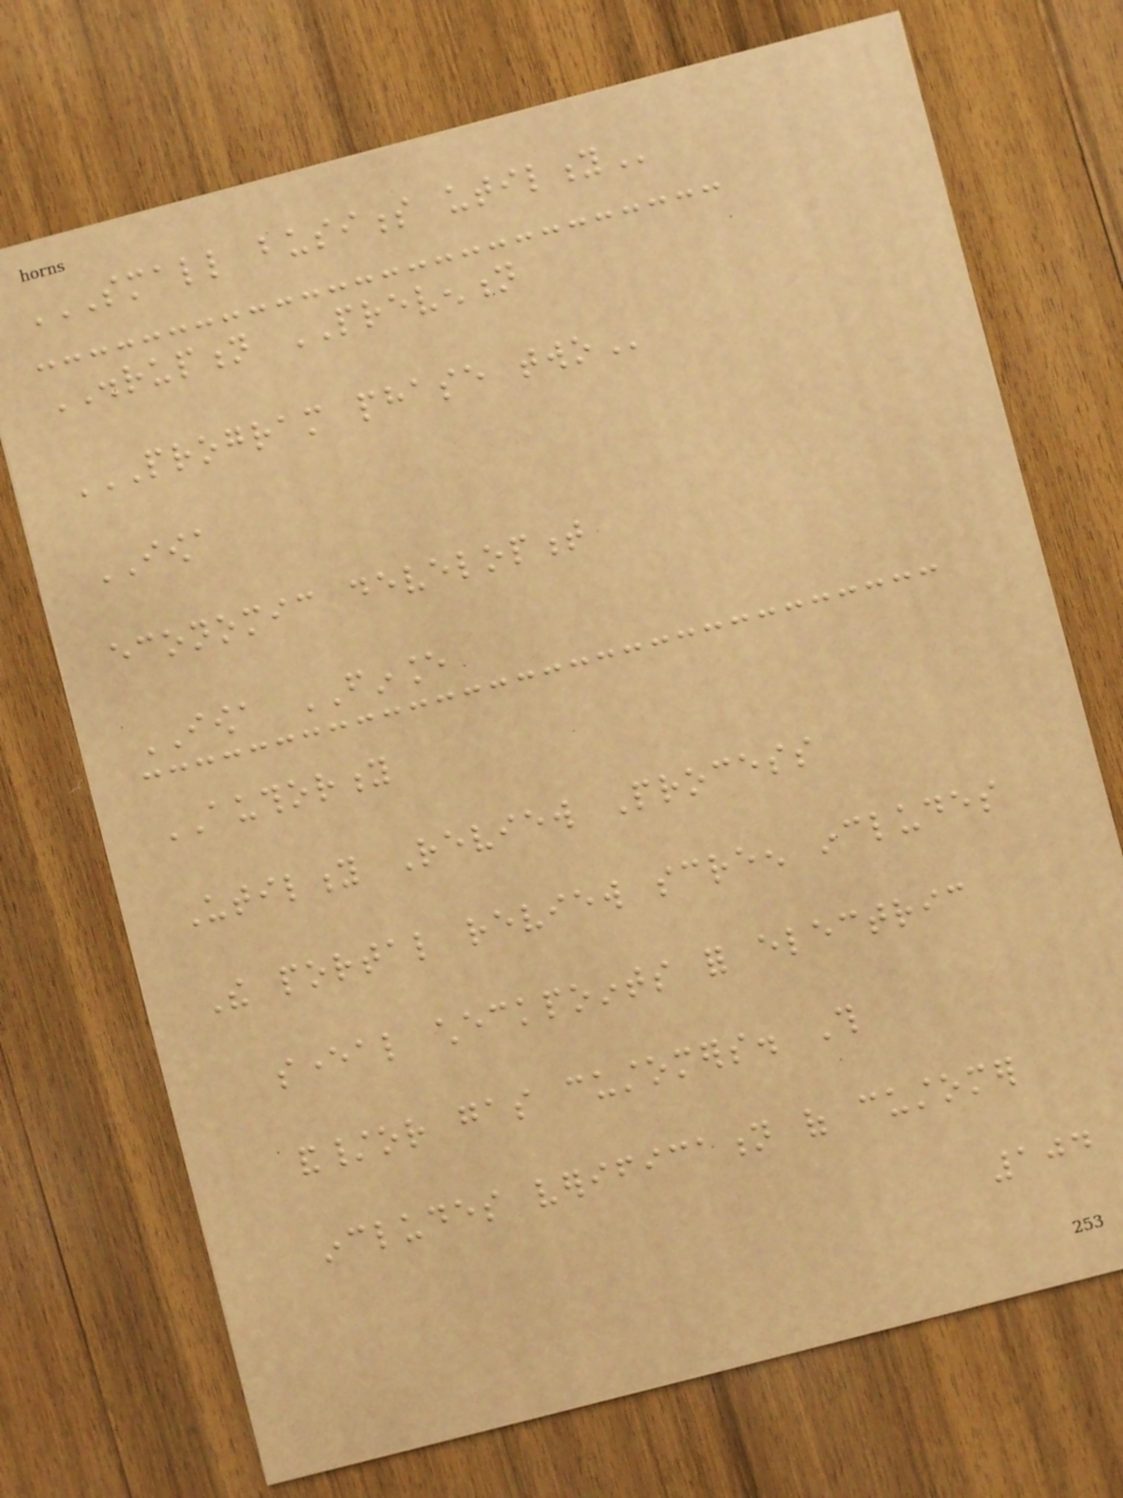SMALL BUSINESS UTILITY
DISRUPTION PREVENTION
PROGRAM PHASE TWO
IOWA
economic development
IOWA FINANCE
AUTHORITY
Utility Review Process
The portal review screen includes
several checkpoints for electric
and/or gas customers. This
includes verification of customer
104
